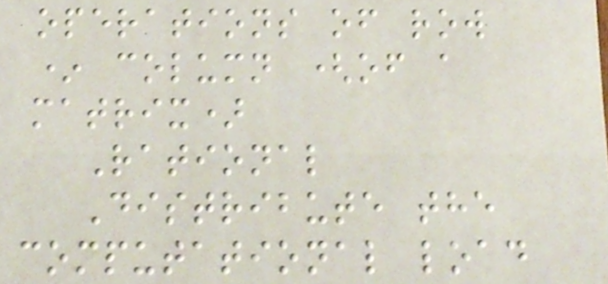operations of row
* column (of a
matrix)
Rational
Distribute the
computational load
